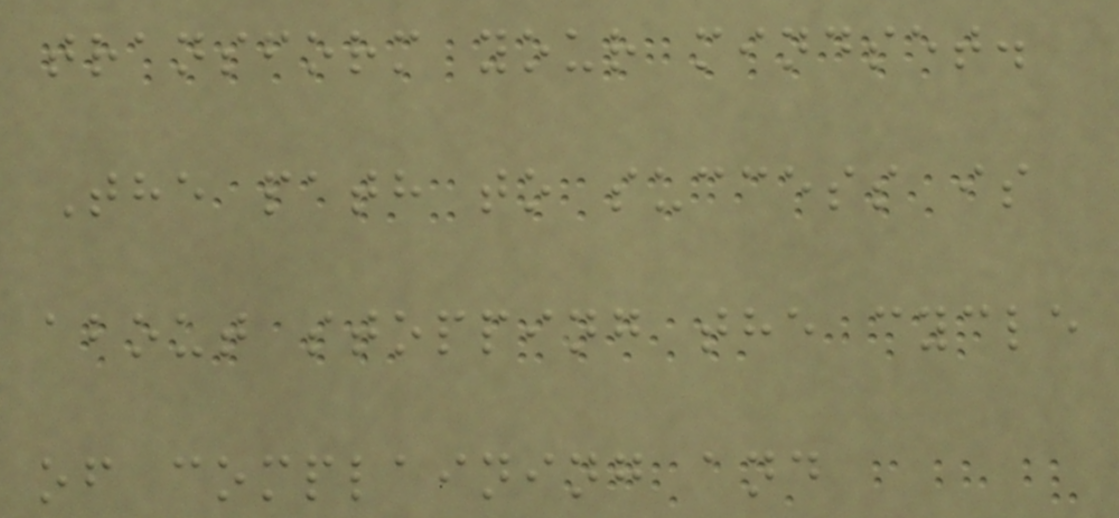transform your mindset.
The path to success is
about stopping the cycle
of complaining and
